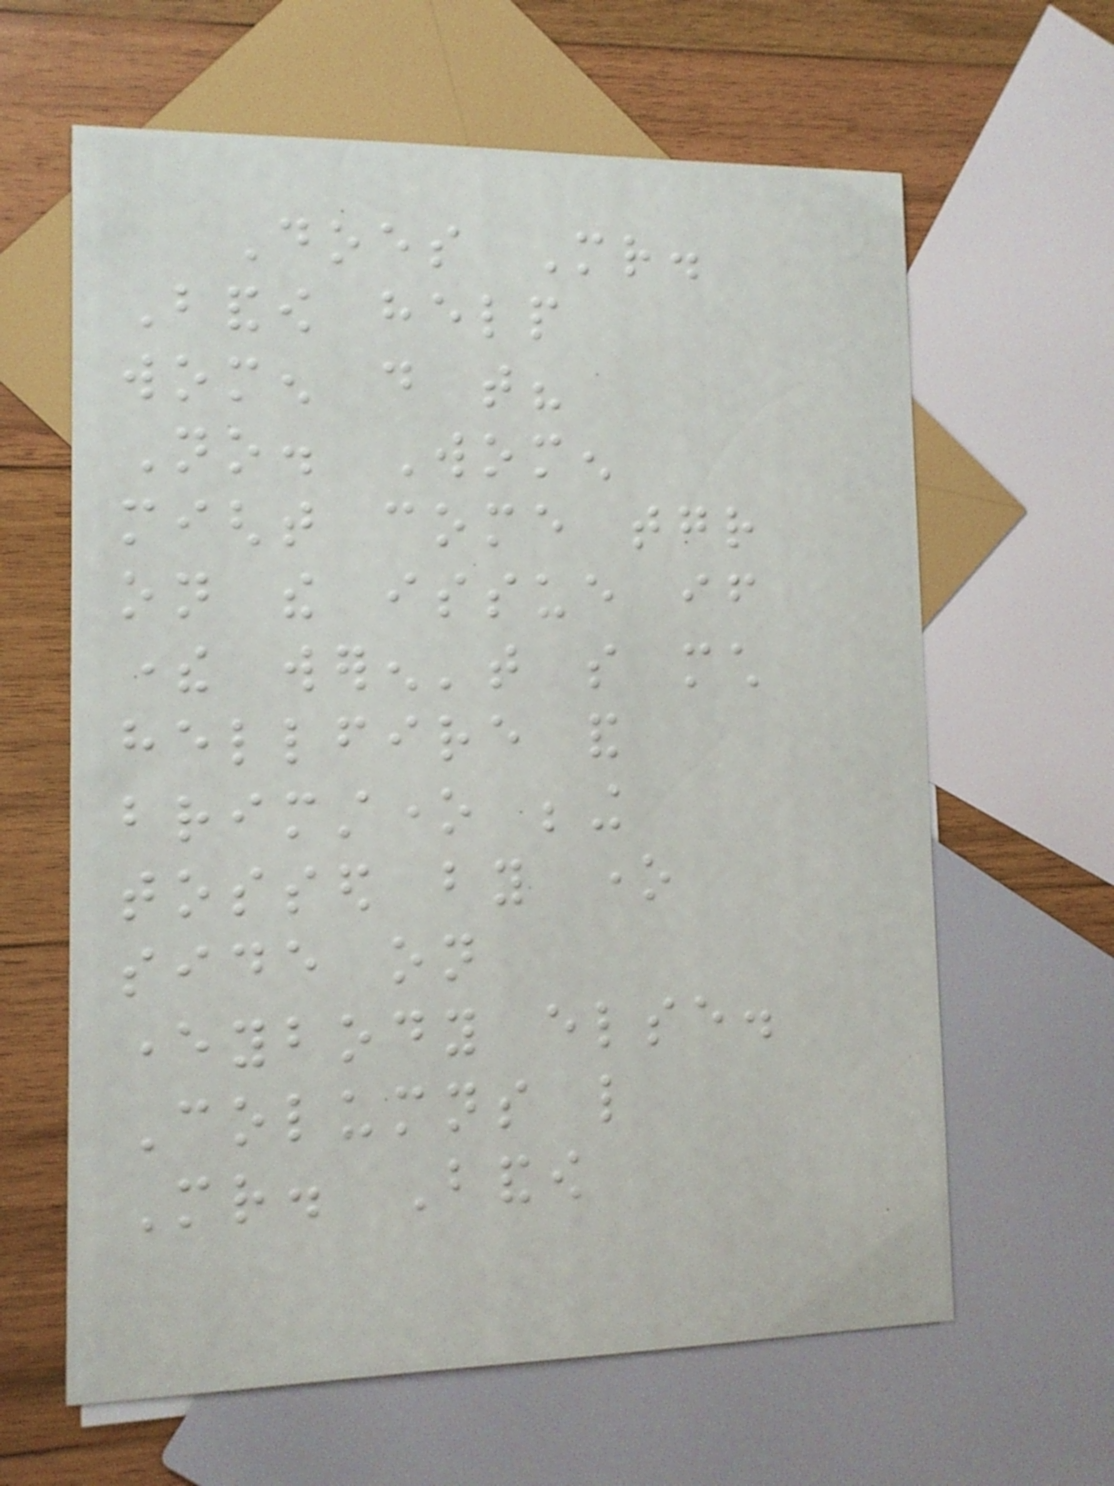Does Mr.
Bandow help
women do that?
No. Women
might come together
on the issue if
there weren't so much
hellfire and
brimstone being
tossed by one
side on
everybody else.
Columns like
Mr. Bandow
